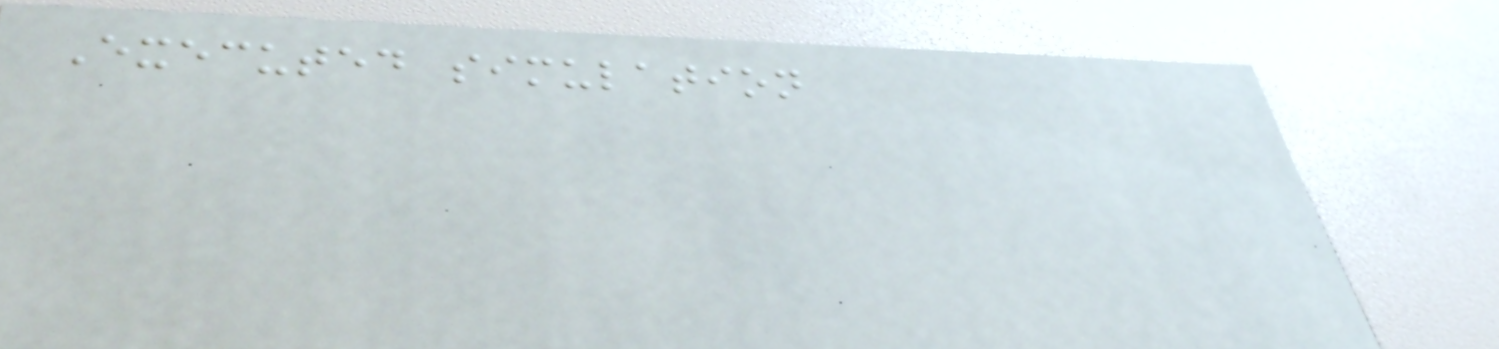Executed simulation
